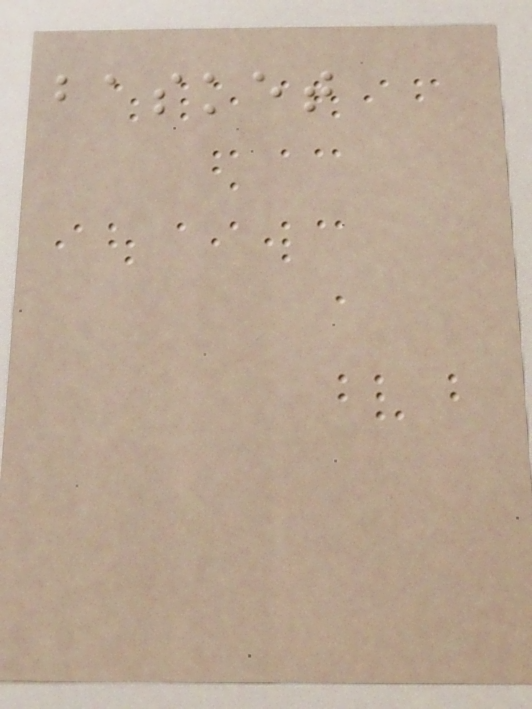basket
